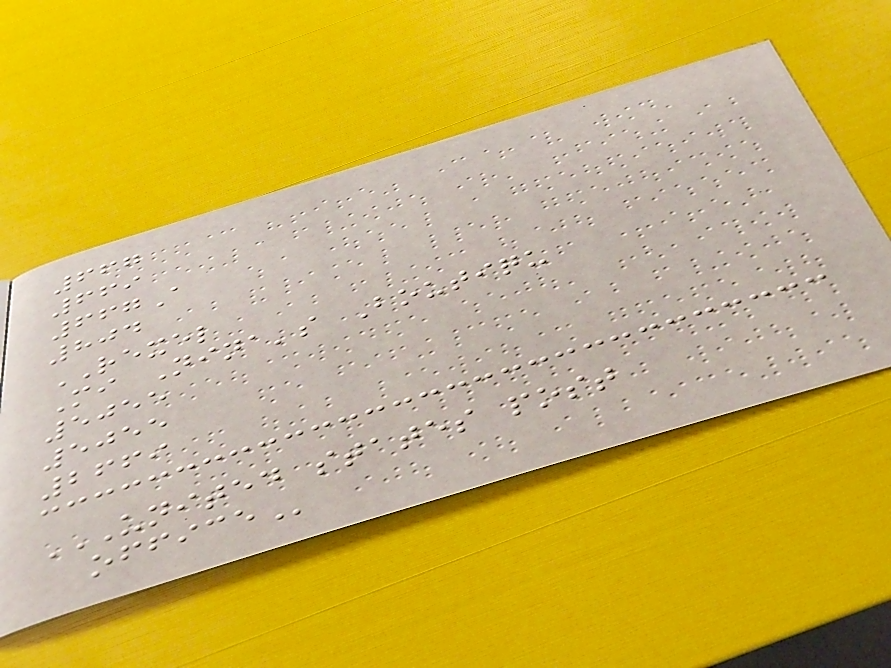667
669
667A
804
REXEL
Mi Nina's Boutiqu
5055
5055
2669
UNITED STATES POST
OFFICE
